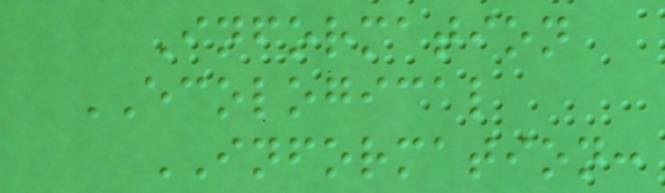Information
ECOLOGICAL
INFORMATION:
